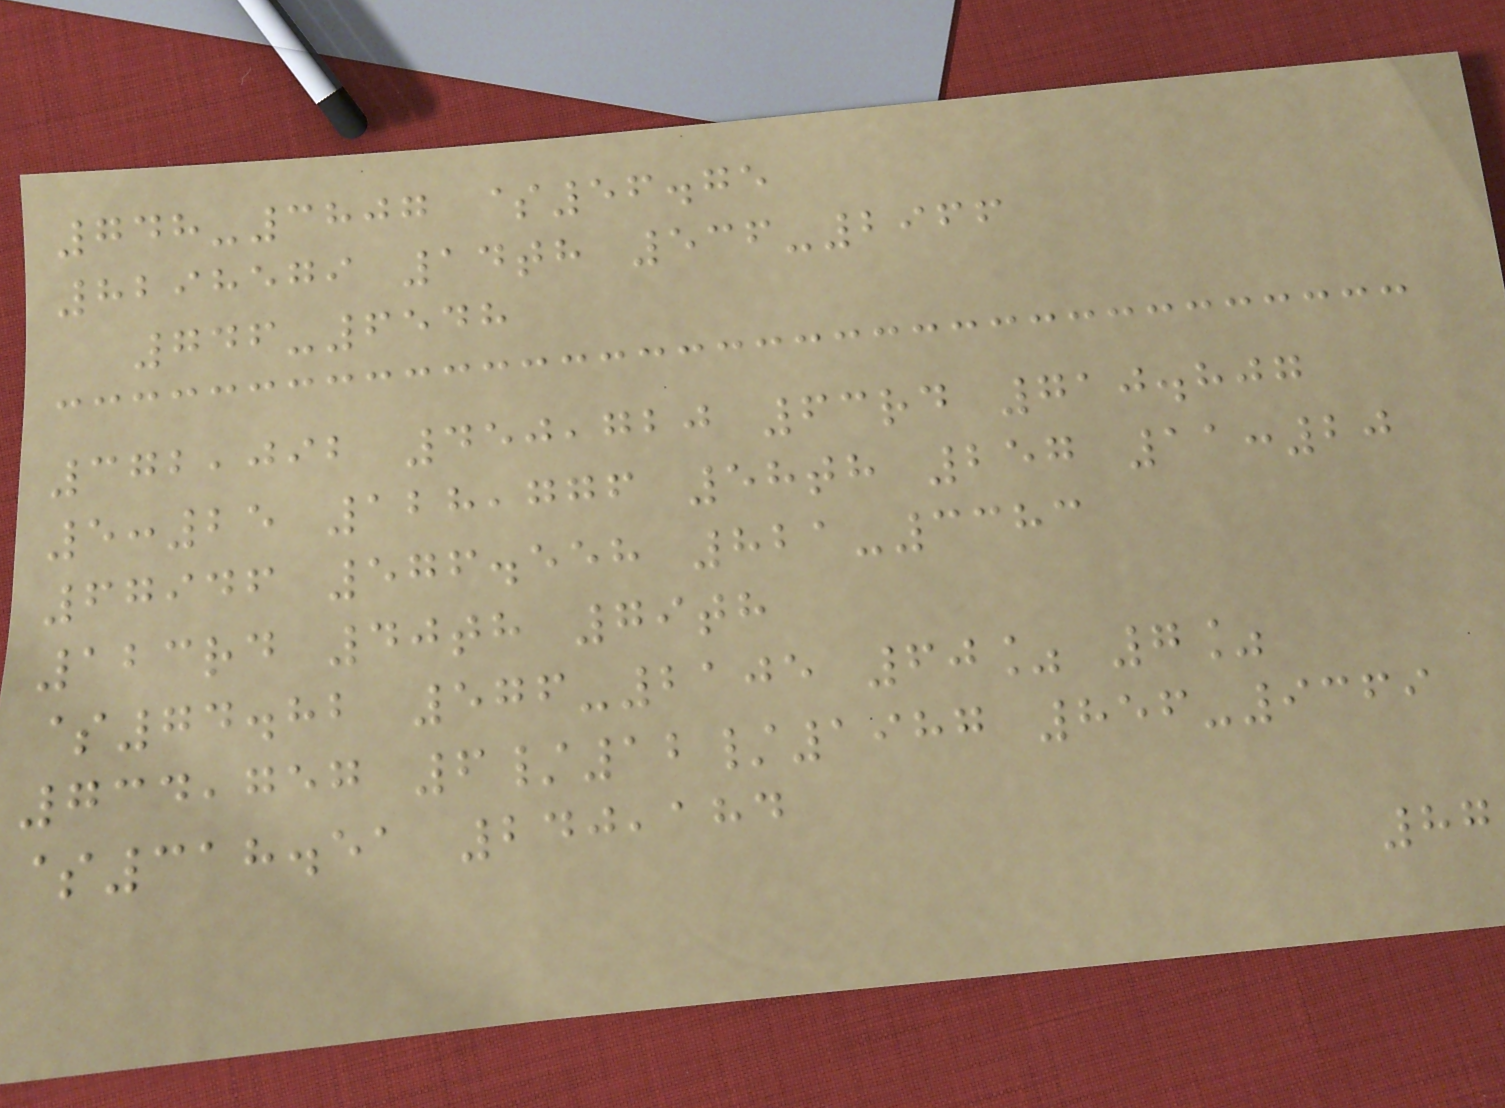748-3807 $56.75
8298579 14th 536-2966
746-6548
372,092 450,720 63rd 710.807
5:25 128,776 58th 257 11:20
67946 576.558 821-3383
123rd 40th 79th
$74.82 576-2105 60% 7%
734,757 6/12/1987 856-9369
$318.51 240,184
87
